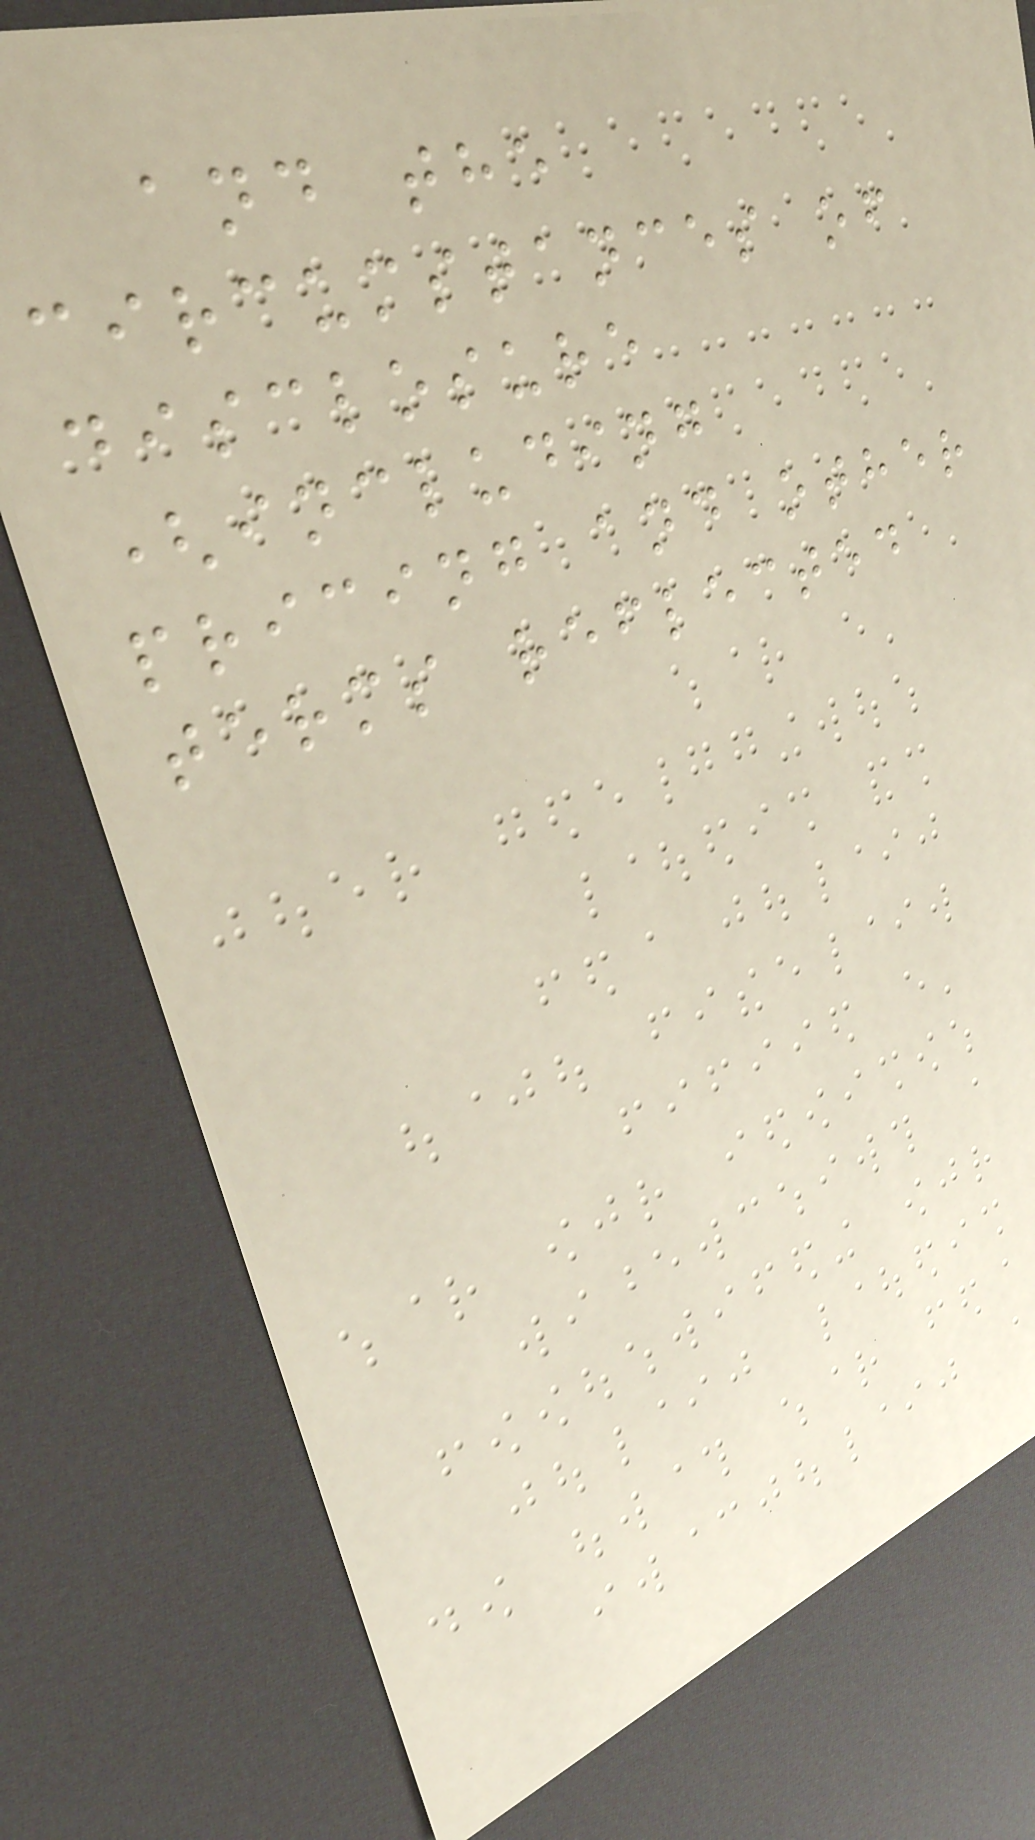and the
circumstances of
disclosure
(including
pricing and other
terms reflected
